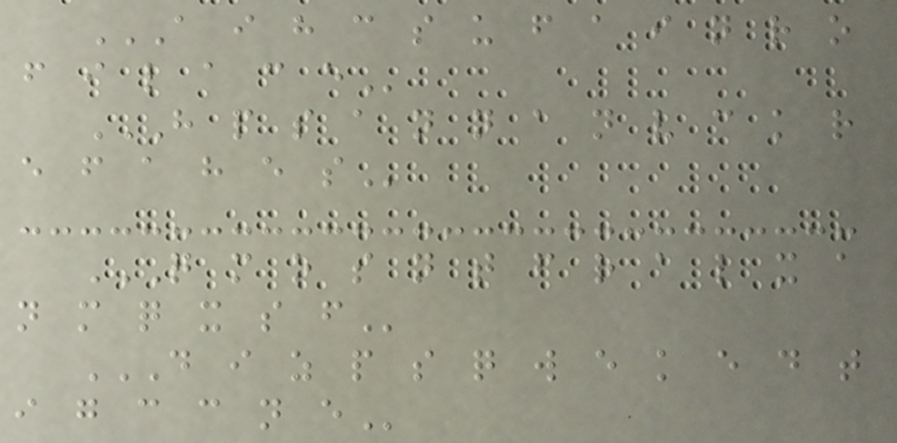A I H C S U F A I N R O
F I L A C E
H P S A N N A N V C K R
E F A H E S
Q M O S N T F R A L X A
N M Q X S F
D I Z P S Q W E K E D T
I G C C N E
